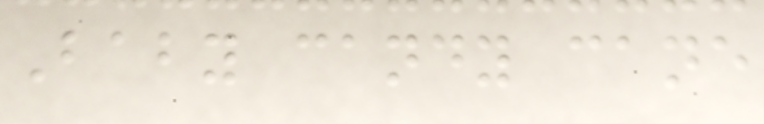Baby candy cane
